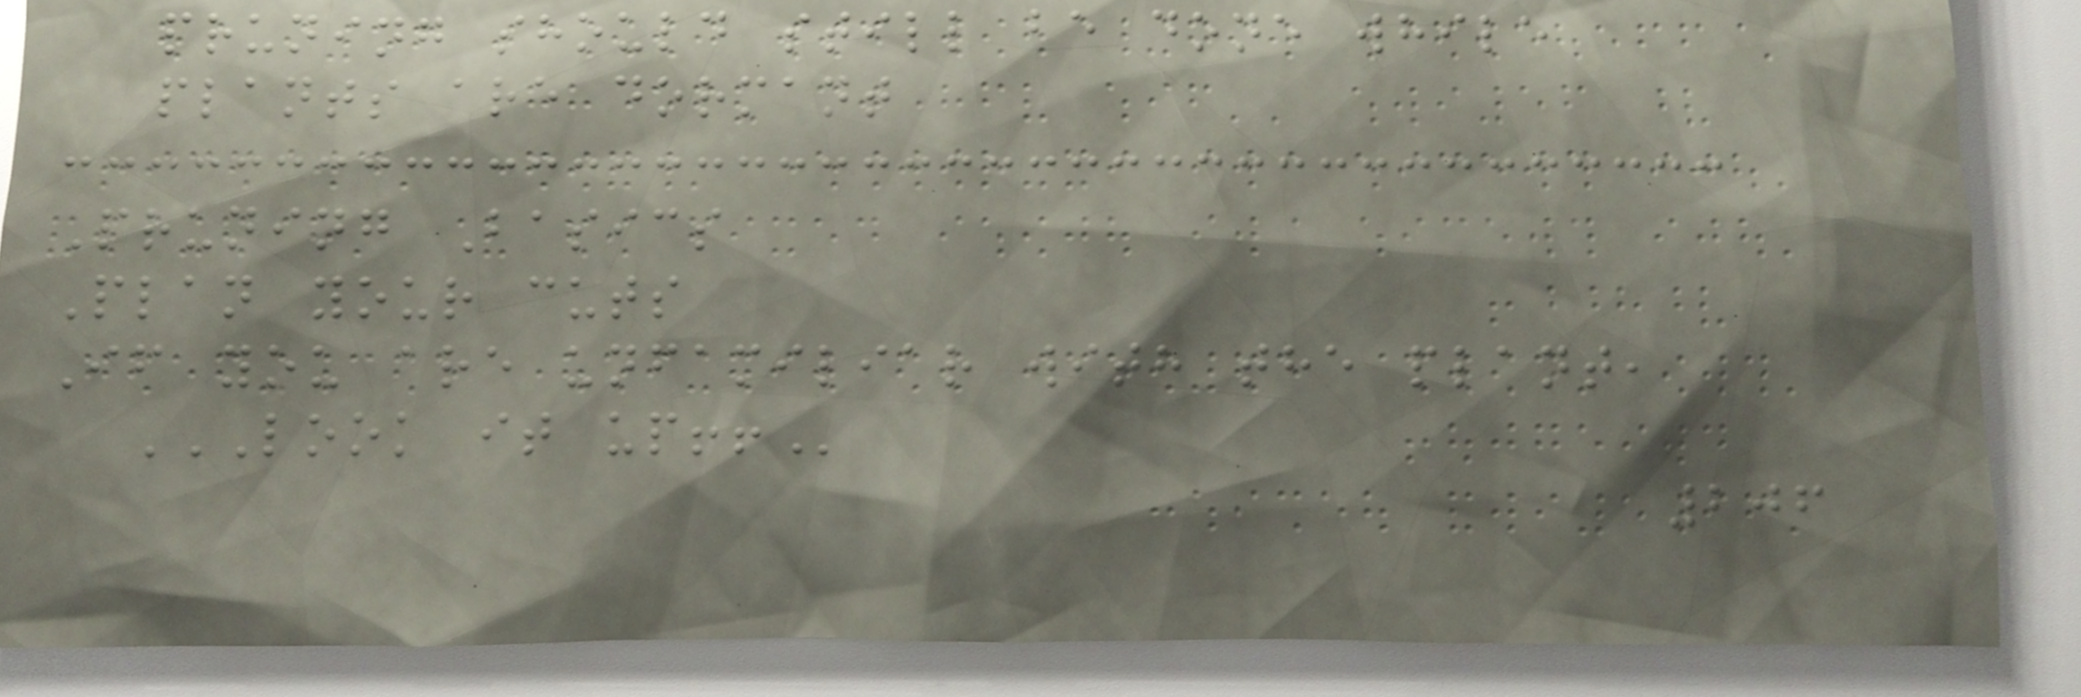pruning should still be done while
plants are dormant
Pruning Basics
Plan your cuts
If you are unfamiliar with the plant,
LOOK IT UP!!
206
